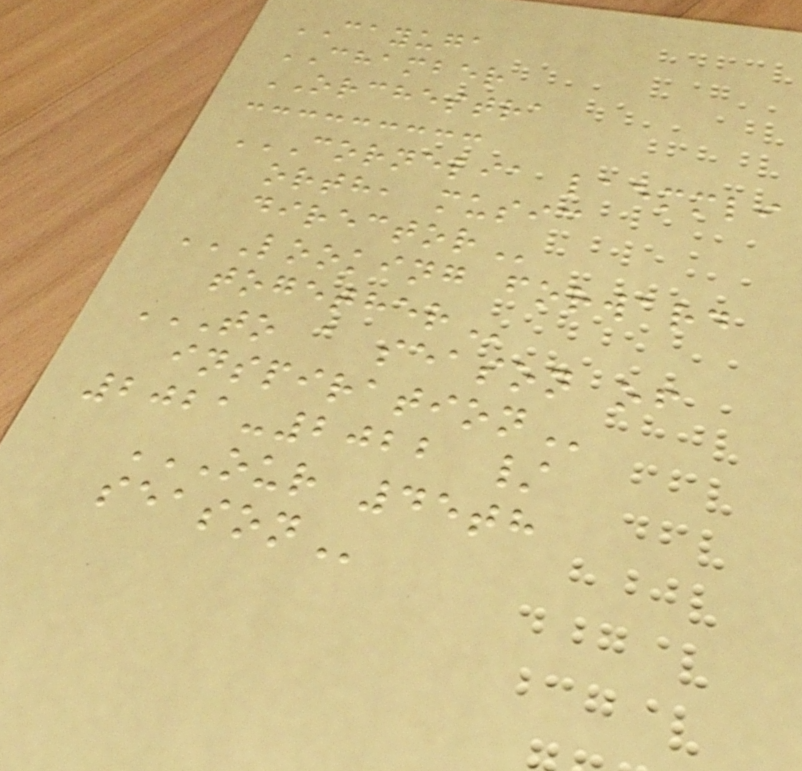CAYUGA
CHAMBER
ORCHESTRA
CORNELIA LAEMMLI
ORTH, MUSIC
DIRECTOR
LOOKING FORWARD
TOGETHER
TO A SEASON OF
INSPIRATION
2021-2022 /
OUR 45TH
SEASON
